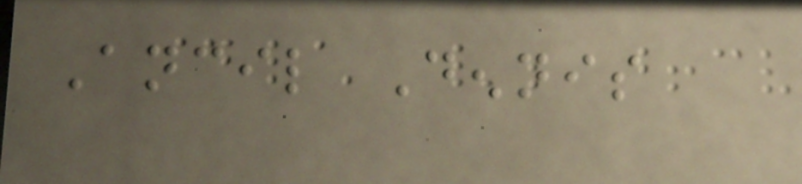Ancil Dennis
